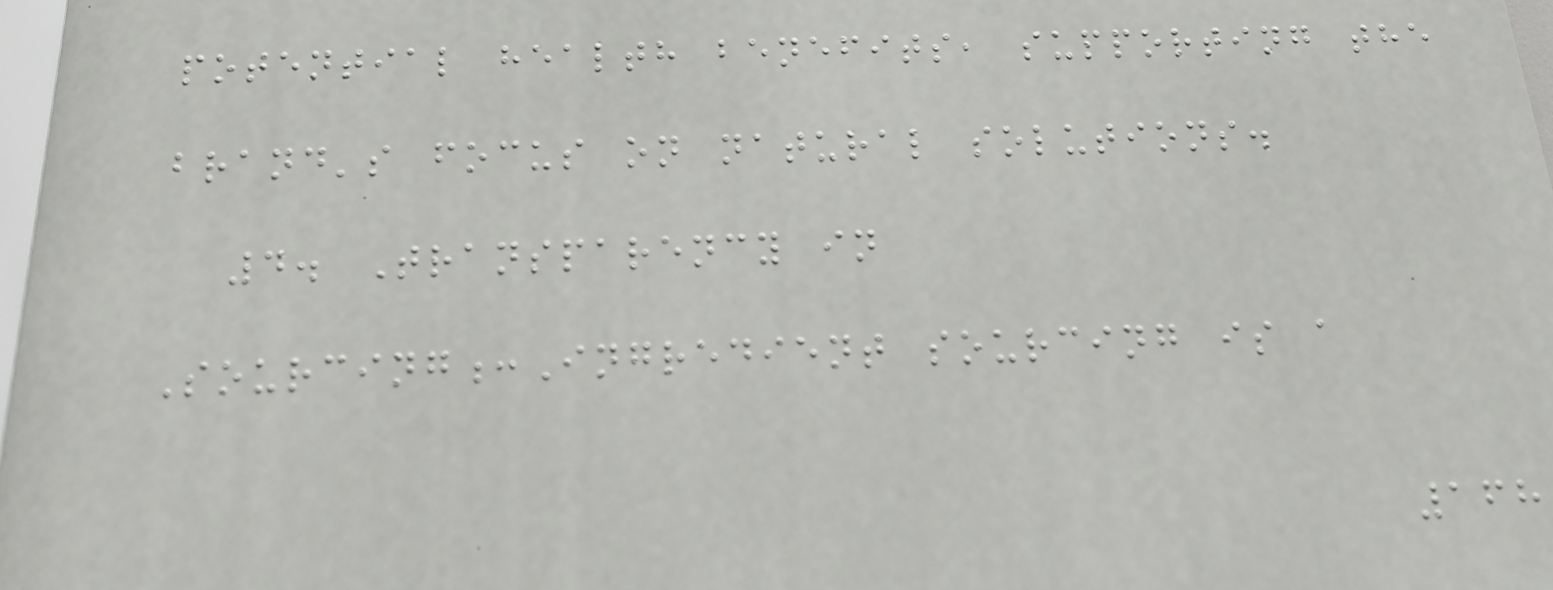potential health benefits, supporting the
brand's focus on natural solutions.
4. Transparency in
Sourcing:Ingredient sourcing is a
168
